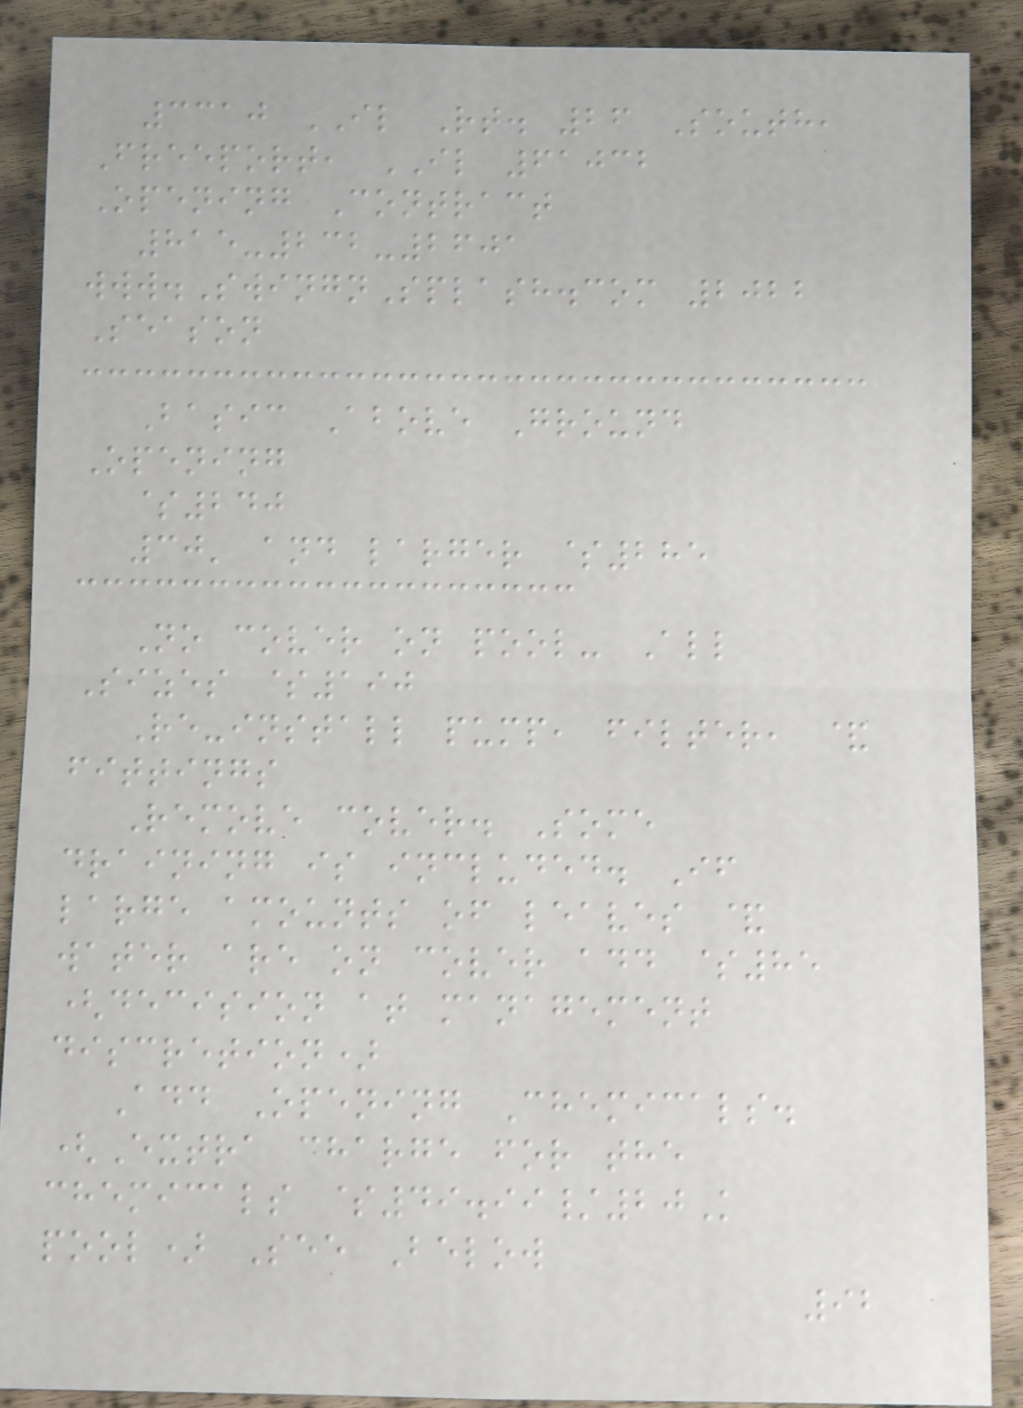3310 IL Rt. 26 South,
Freeport, IL 61032
Opening Contract
815-232-2601
www.SwingnSplash.com 2022
Season
Basic Above Ground
Opening
$240
30' and larger $285
No cover on pool- All
Sizes $190
Re-install pump, filter, &
fittings
Remove cover. Some
draining is included. If
large amounts of leaves &
water are on cover add $85
(decision at management
discretion)
Add Opening Chemicals.
(Extra charge for the
chemicals $49.99/20K
pool) See Below
92
